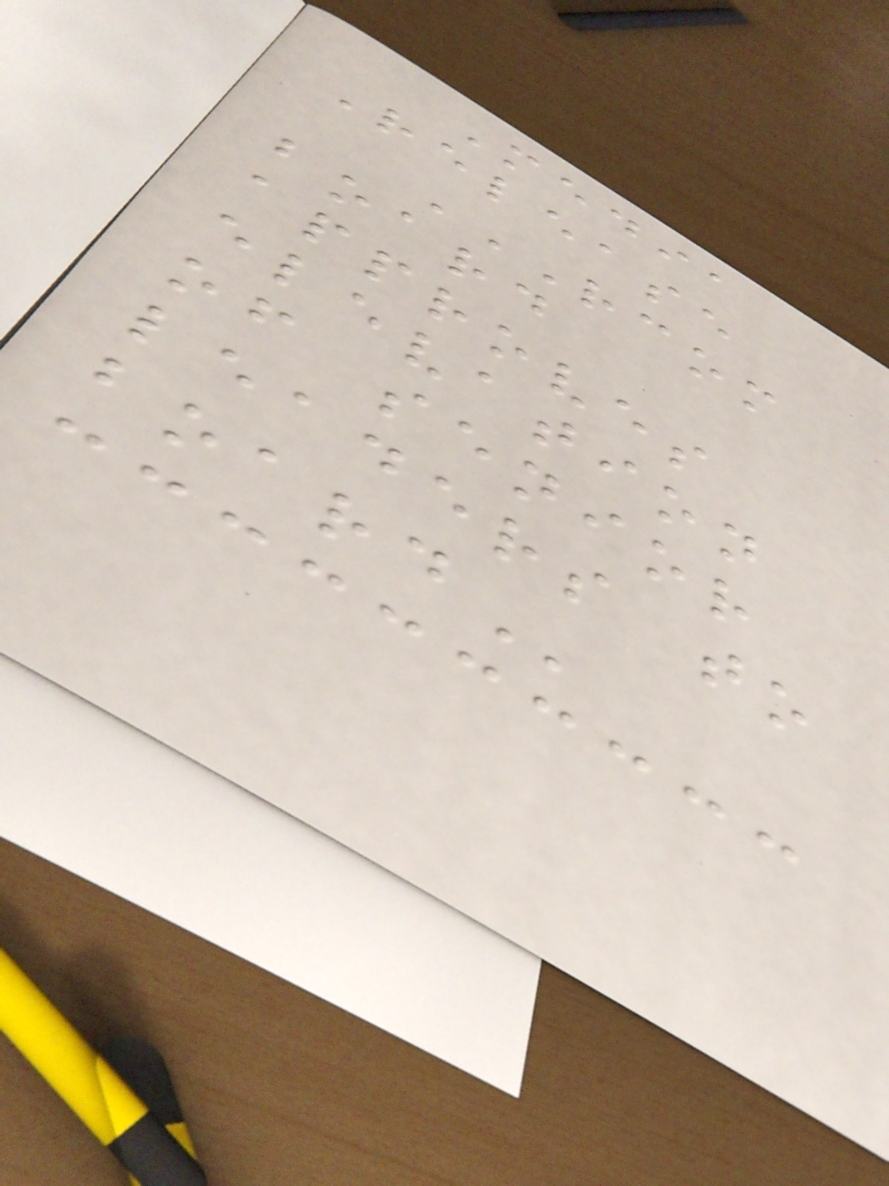Media
Release
RCOM
BOARD
APPROVES
ELEVATION
OF SENIOR
LEADERS TO
BOARD
